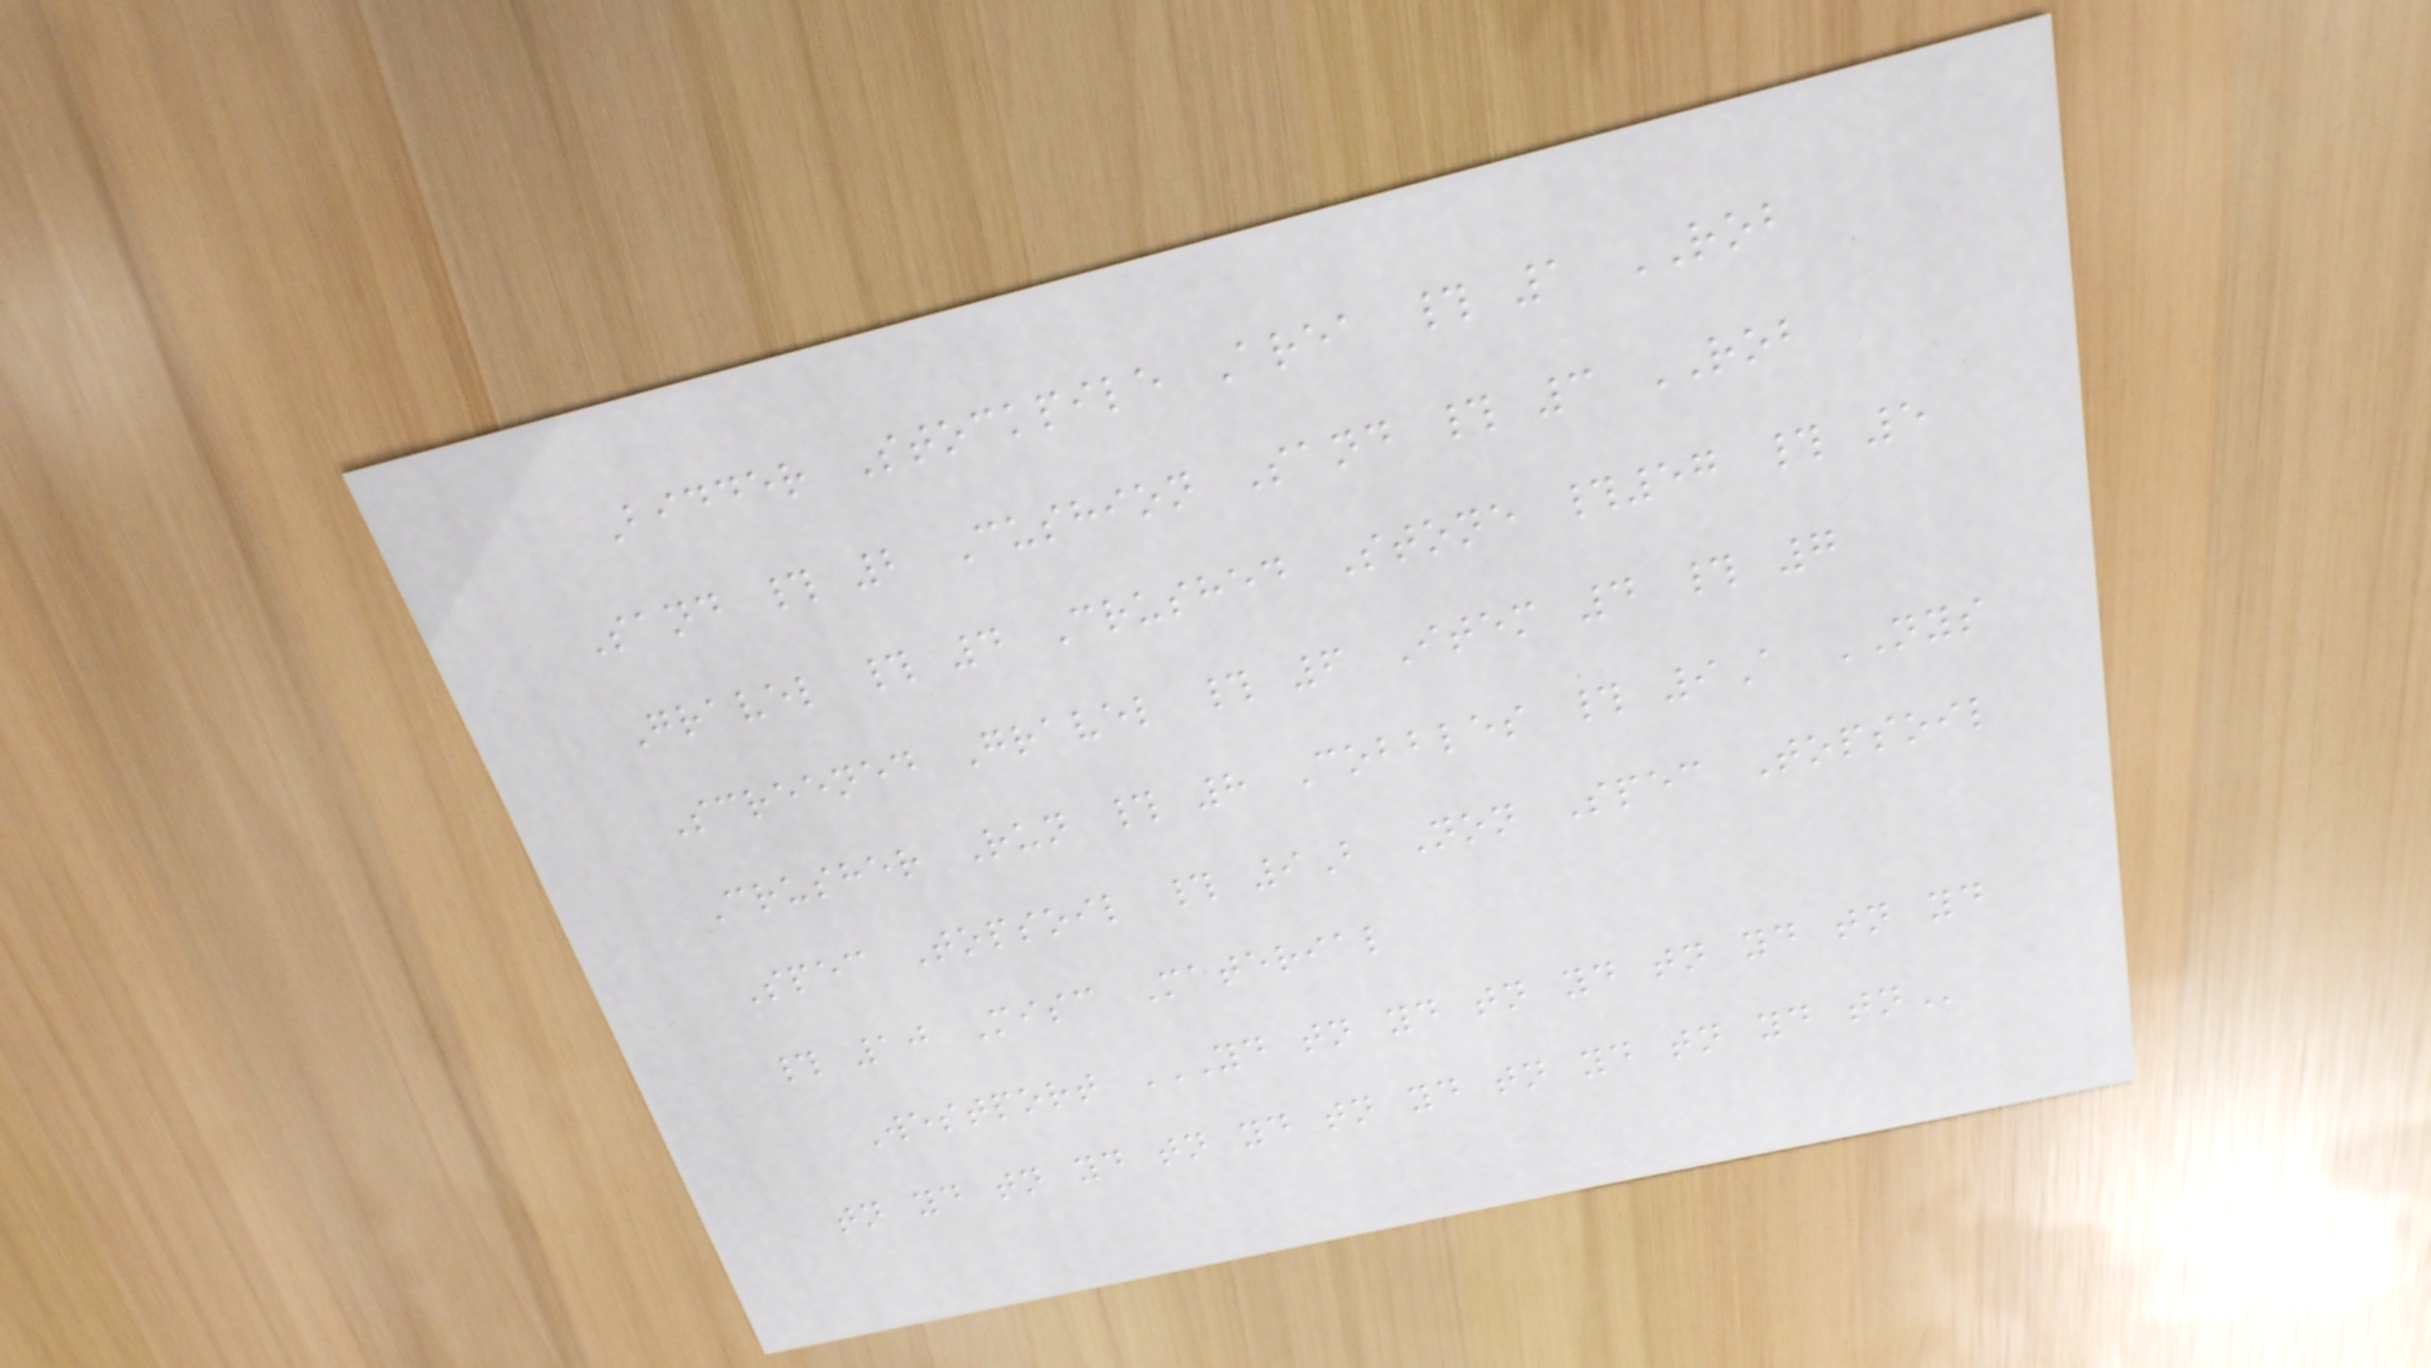Bidder Stockpile Area # 1 ROB
Sand # 2 Cushion Sand # 3 ROB
Gravel # 4 Crushed Stone #57 # 5
Screened Gravel # 6 Item 4 # 7
Crusher Run # 8 Cobbles # 9A NYS
Spec Topsoil # 9B Non Spec Topsoil
# 10 Misc Material
Westport YD TN YD TN YD TN YD TN YD
TN YD TN YD TN YD TN YD TN YD TN YD TN
